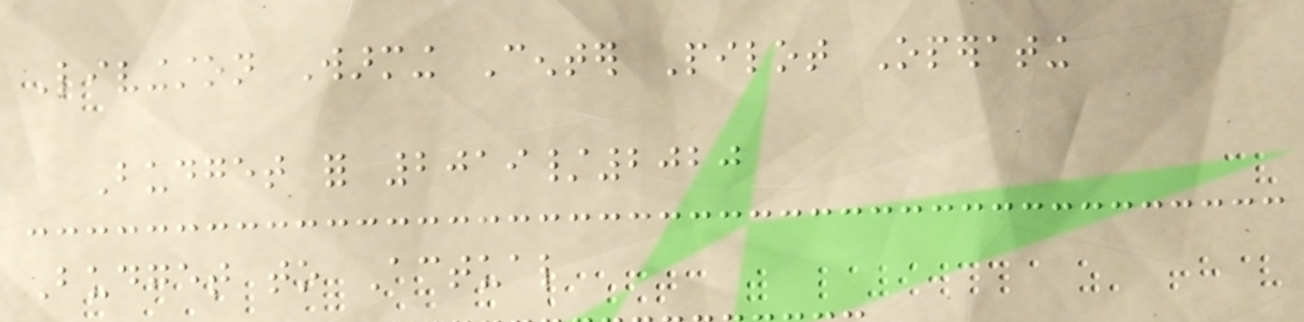Livingston Warming Center Pilot Operating
Budget for 2019/2020
Budget to Actual
